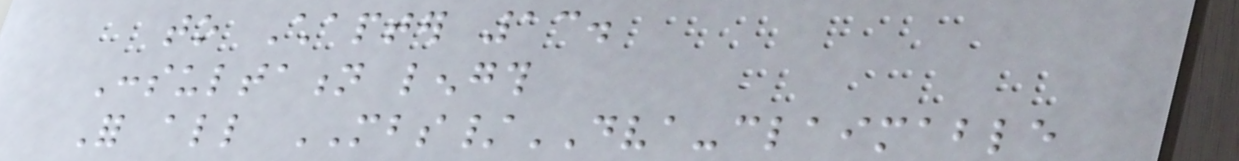to Chapter 13.
Consultation length
For all MBS/DVA-claimable
